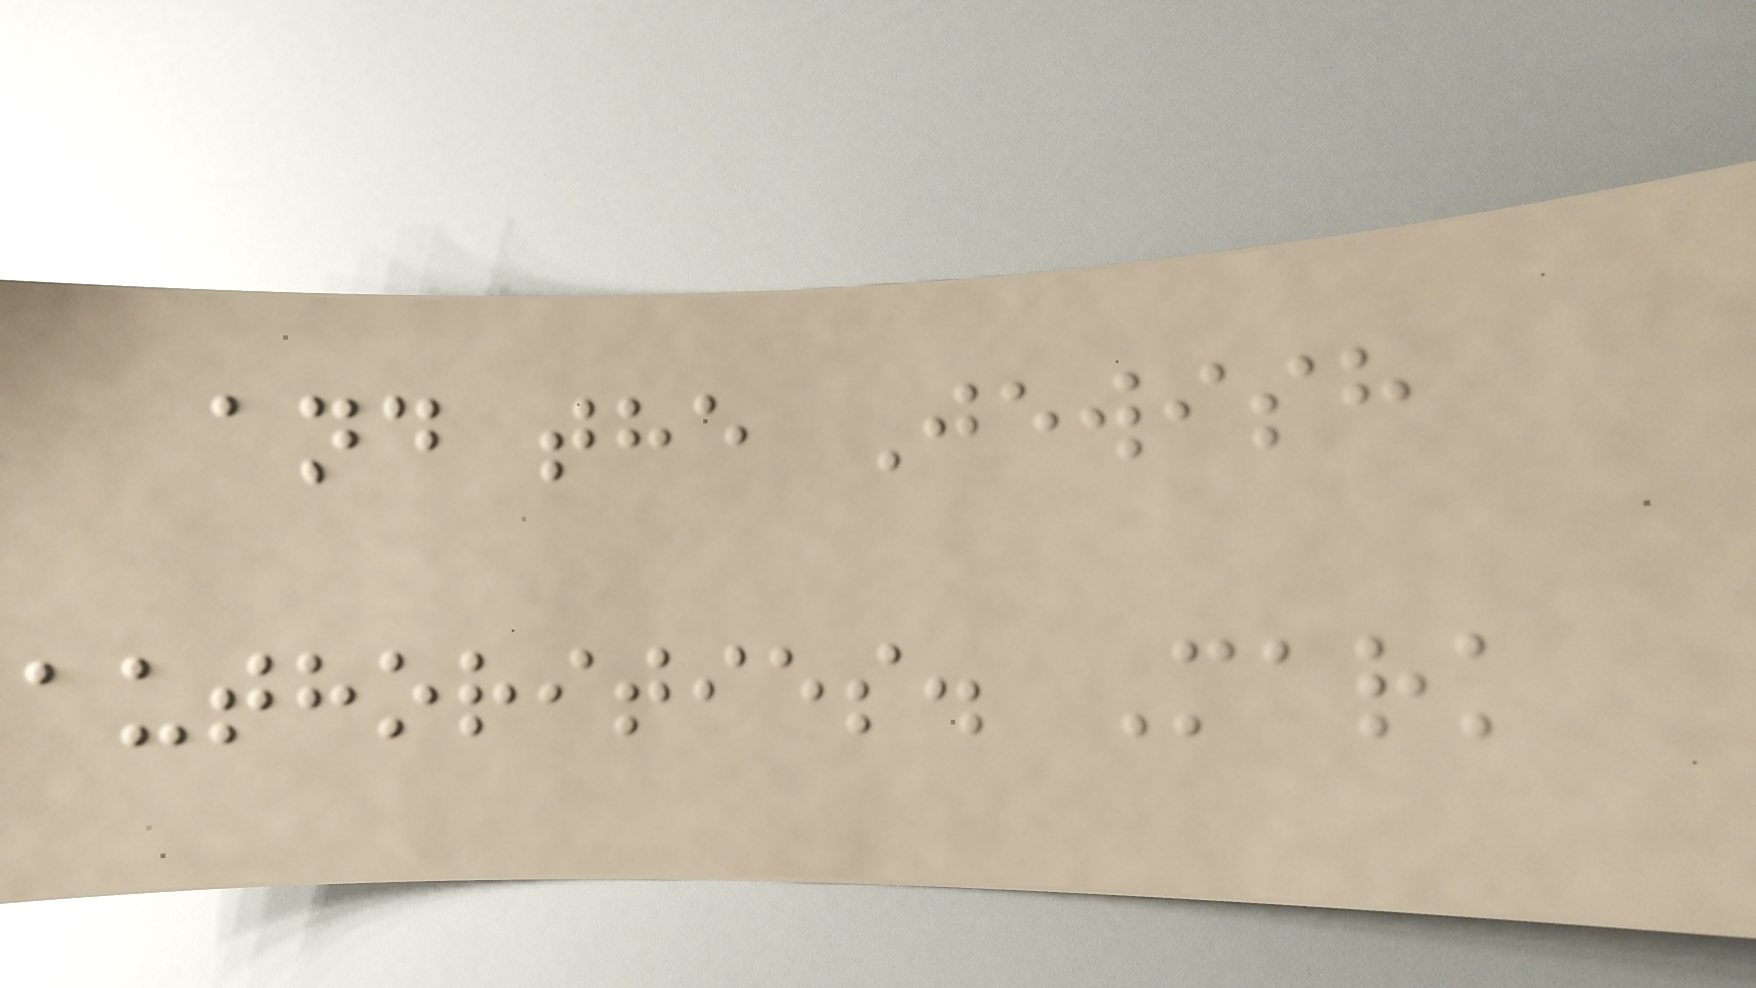and the Jewish
authorities. Mark
